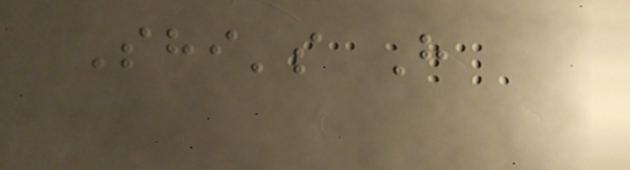Shi's H
